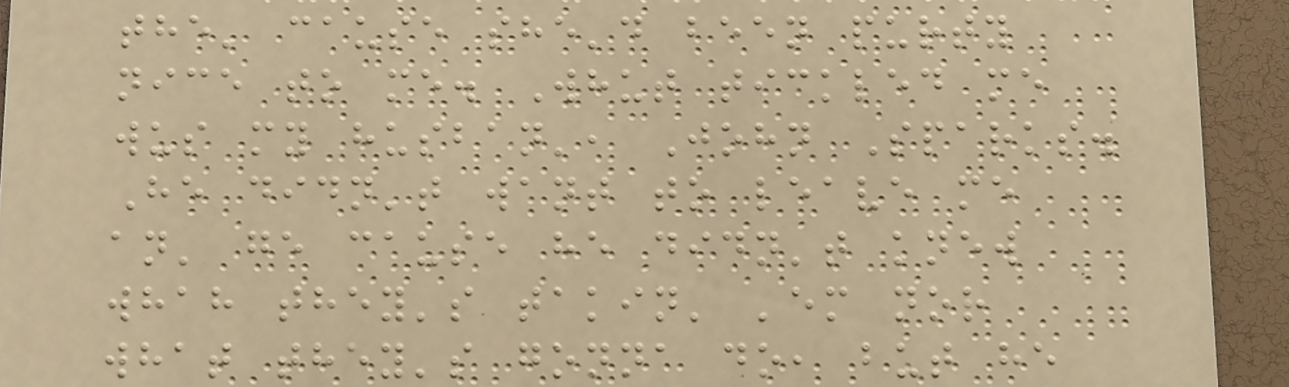the' cause she'd been purty
nice to me. Whut tickled me
wus my husban', John Sparks.
He didn't want to leave me
an' ge cause he didn't knew
whah they's takin' 'em nor
what they's gonna do, but he
